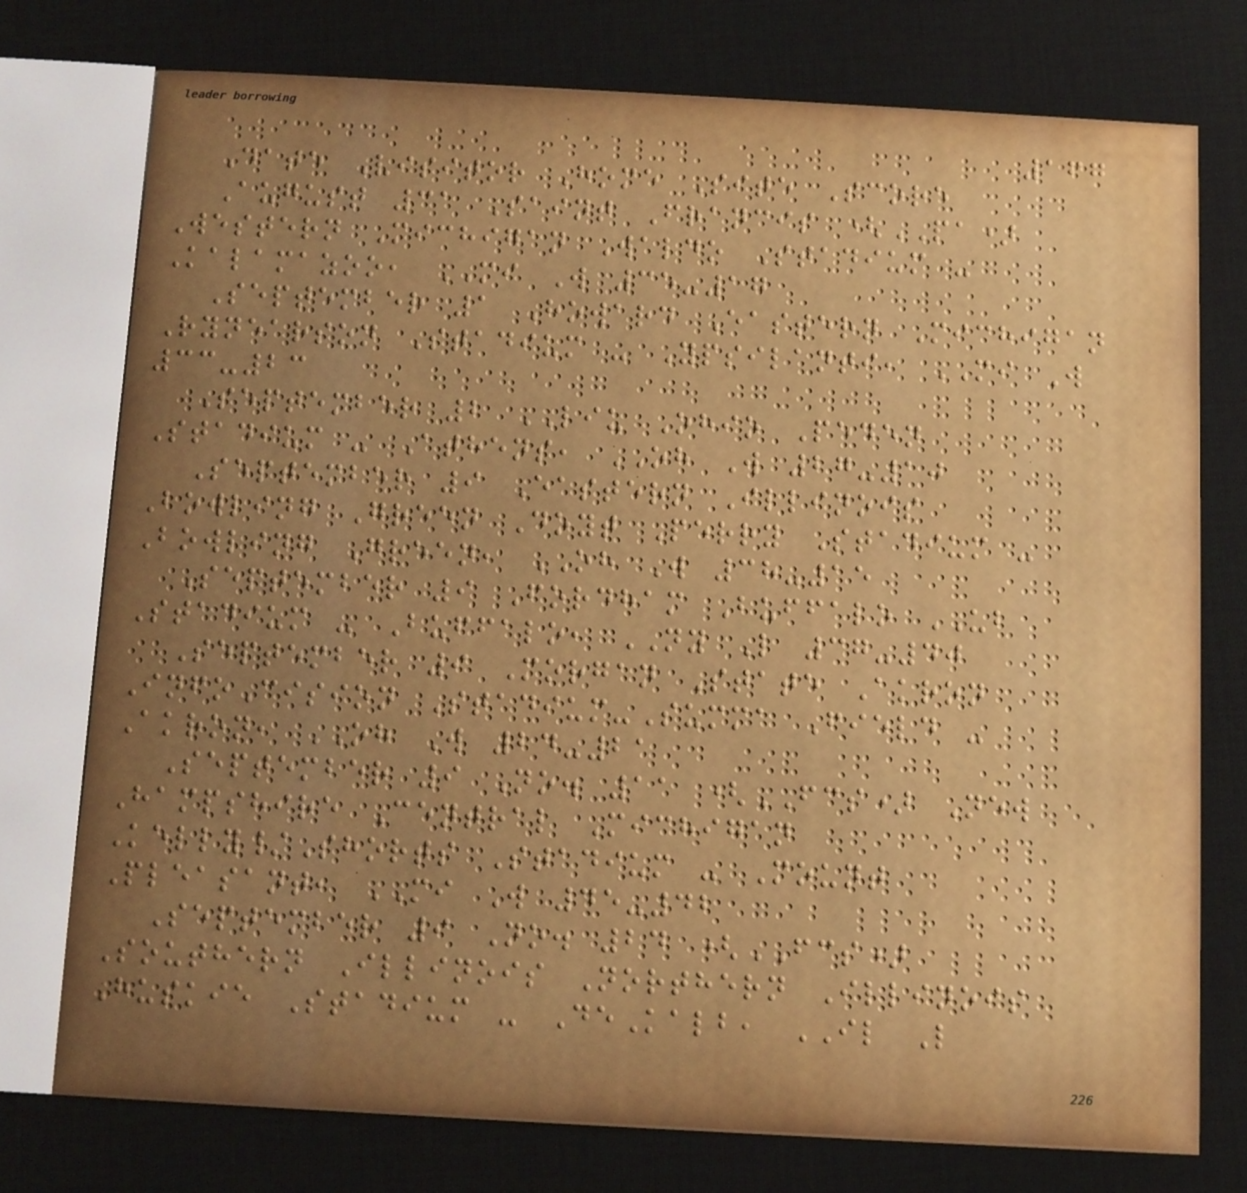167
Date Visitor Home Site Score
August 31 Saint Francis (PA)
Western Michigan Waldo Stadium -
Kalamazoo, MI W 35-17
September 1 Howard Eastern Michigan
Rynearson Stadium - Ypsilanti, MI W
33-23
September 2 LIU Ohio Peden
Stadium - Athens, OH W 27-10
September 9 Eastern Illinois
Bowling Green Doyt Perry Stadium -
Bowling Green, OH W 38-15
September 9 Fordham Buffalo UB
Stadium - Buffalo, NY L 37-40
September 9 Morgan State Akron
InfoCision Stadium-Summa Field -
Akron, OH W 24-21
September 9 No. 11 (FCS) New
Hampshire Central Michigan
Kelly/Shorts Stadium - Mount
Pleasant, MI W 45-42
September 9 No. 24 (FCS)
Southern Illinois Northern Illinois
Huskie Stadium - DeKalb, IL L
